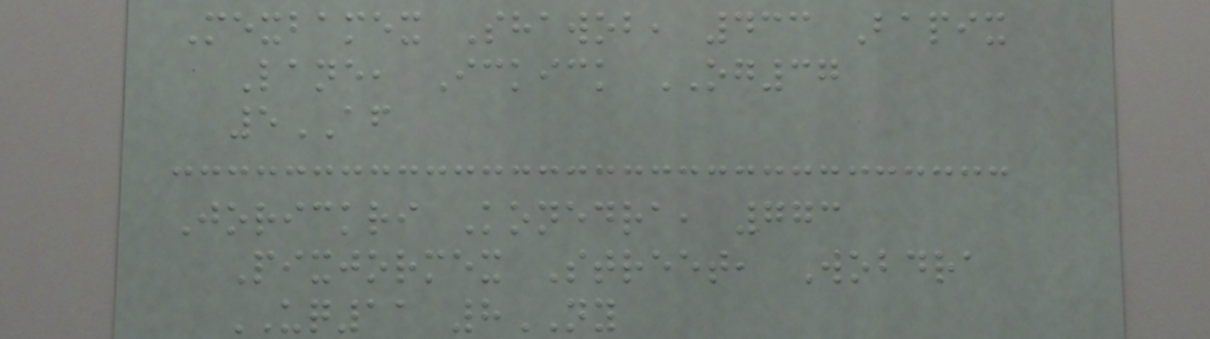Mexbamex Shawob, 433 Bapix
Lane, Ickick OG37
5AF
Jorickri Konedra, 773
Pixjormex Street, Wobdra
UQ11 8NY
